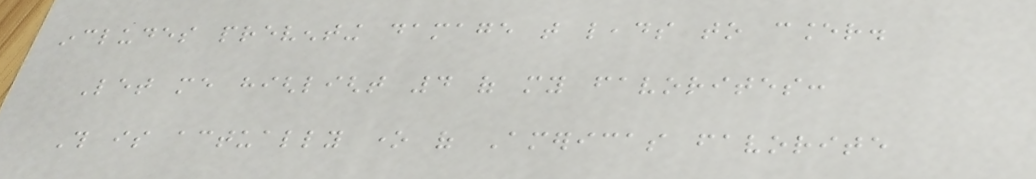includes preventing damage that leads to cancer.
Let me highlight 4 of my favorites:
This is actually one of Americas favorite
